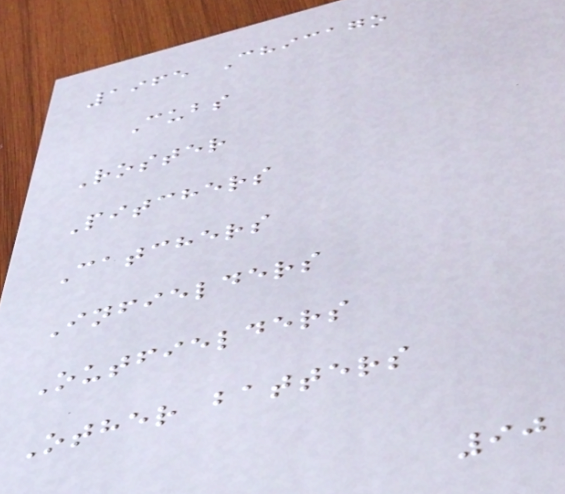1965 Chicago
Cubs
Roster
Pitchers
Catchers
Infielders
Outfielders
Other batters
90
